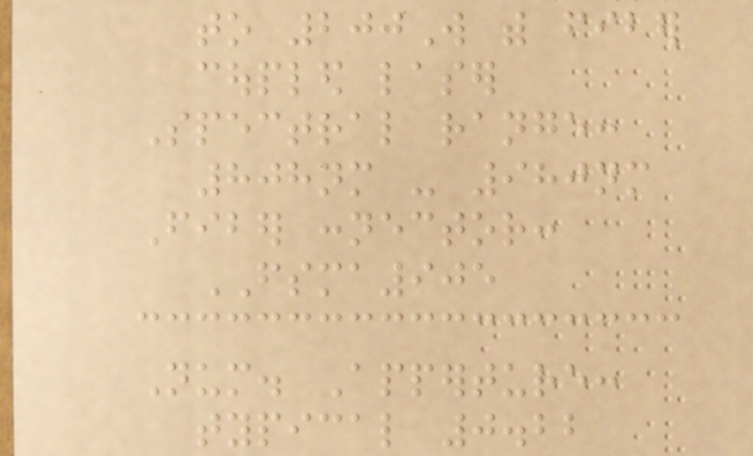to 200W with fiber
coupled laser
Spectral range:
808nm - 980nm
Fiber connector:
FSMA905
Num. Apperture:
typical 0.22
